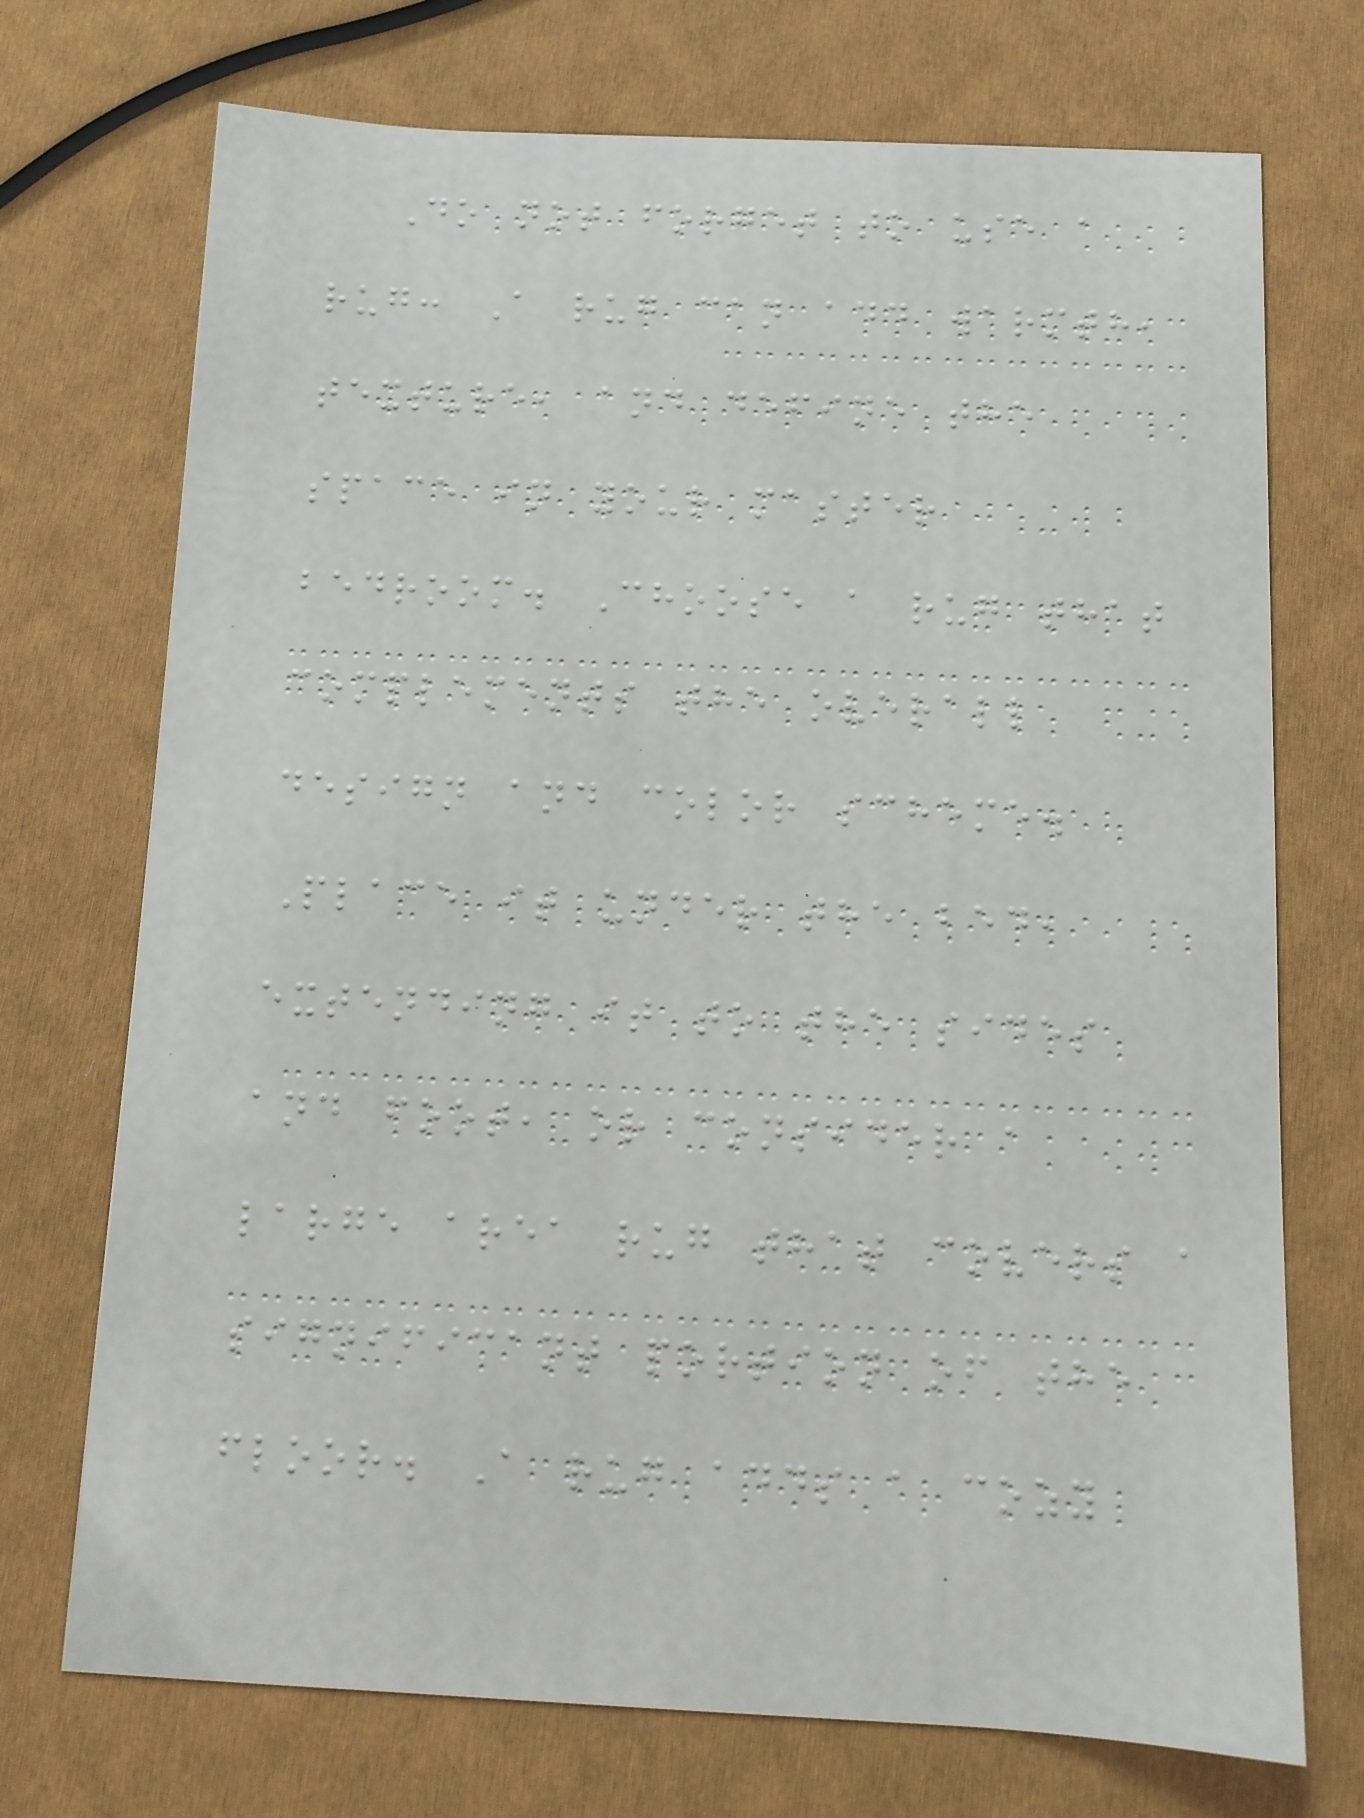Do not forget to use a
rug: A rug can add warmth,
texture, and define the
space in your master
bedroom. Choose a rug that
complements the overall
design and color scheme.
Place it under the bed,
extending it to the sides
and foot, or consider a
large area rug that covers a
significant portion of the
floor. A rug adds a cozy
